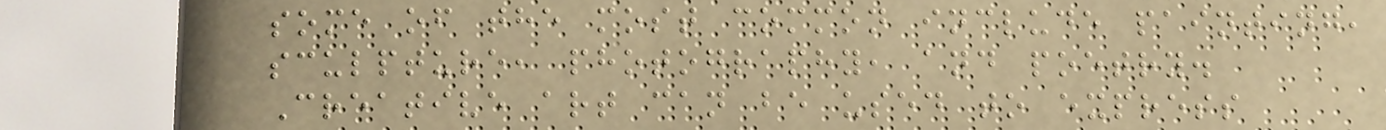some of the most common include painting,
sculpture, photography, and poetry.
Creative art can be used to express
